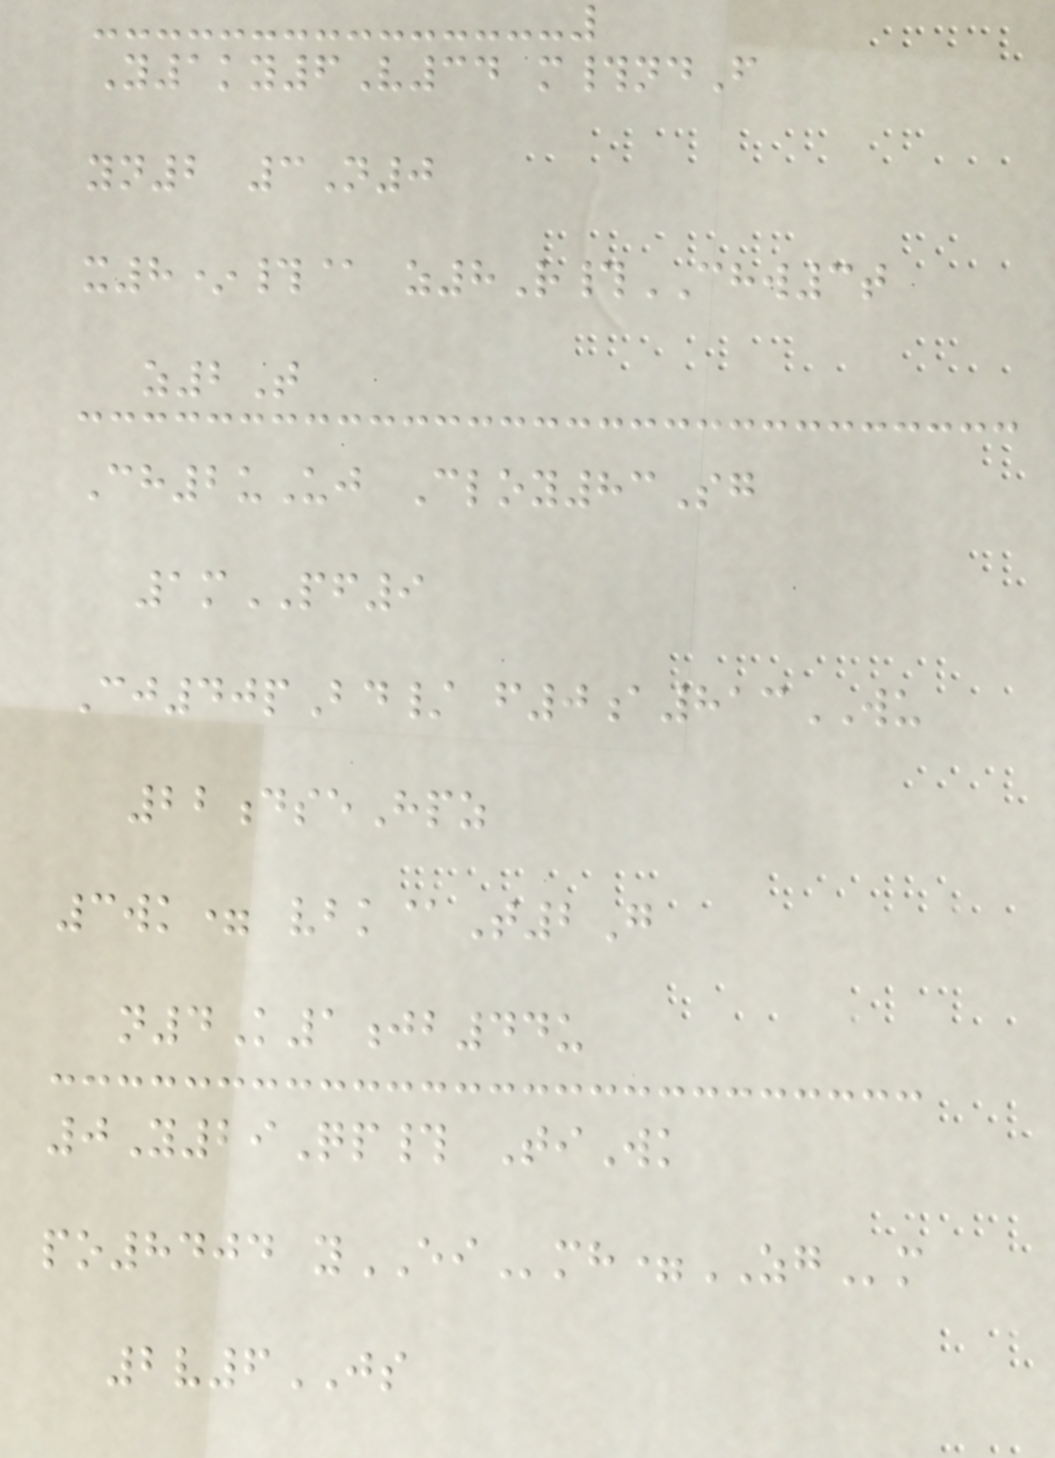Y1ky6V34 m#ndF
yn2 3N0
x8*#@ z8R#CHW3t
z2T
Ch2uUj Cloy83Sg
1mPF9
Cj40pBd/ f0a813WU
22dseHpz
3wk= vbk@T2G
n4K1jb44u
0Y29Qp# TiWk
po8404 yEImh=ZGm
2v6JS
